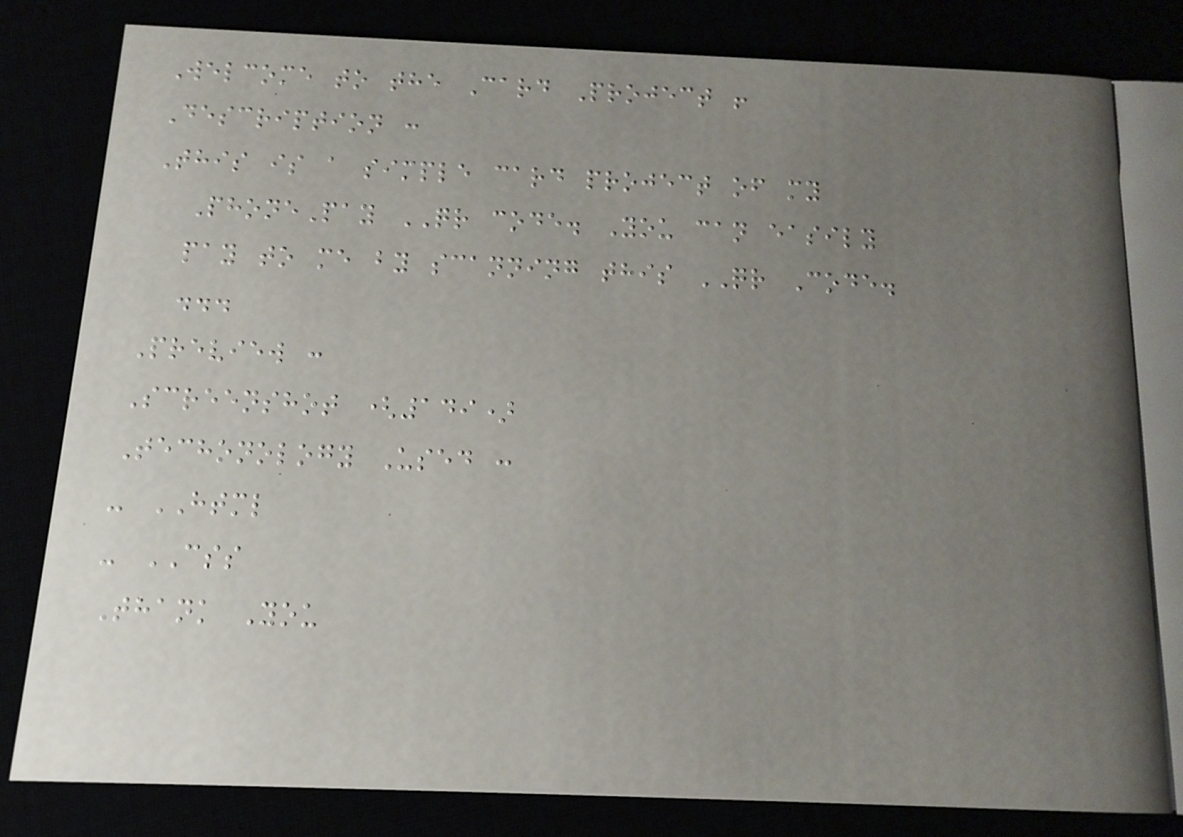Welcome to the Card Project !
Description :
This is a simple card project of my
PhonePay QR code. You can easily
pay to me by scanning this QR Code.
...
Preview :
Screenshot (149)
Techonology Used :
- HTML
- CSS
Thank You
